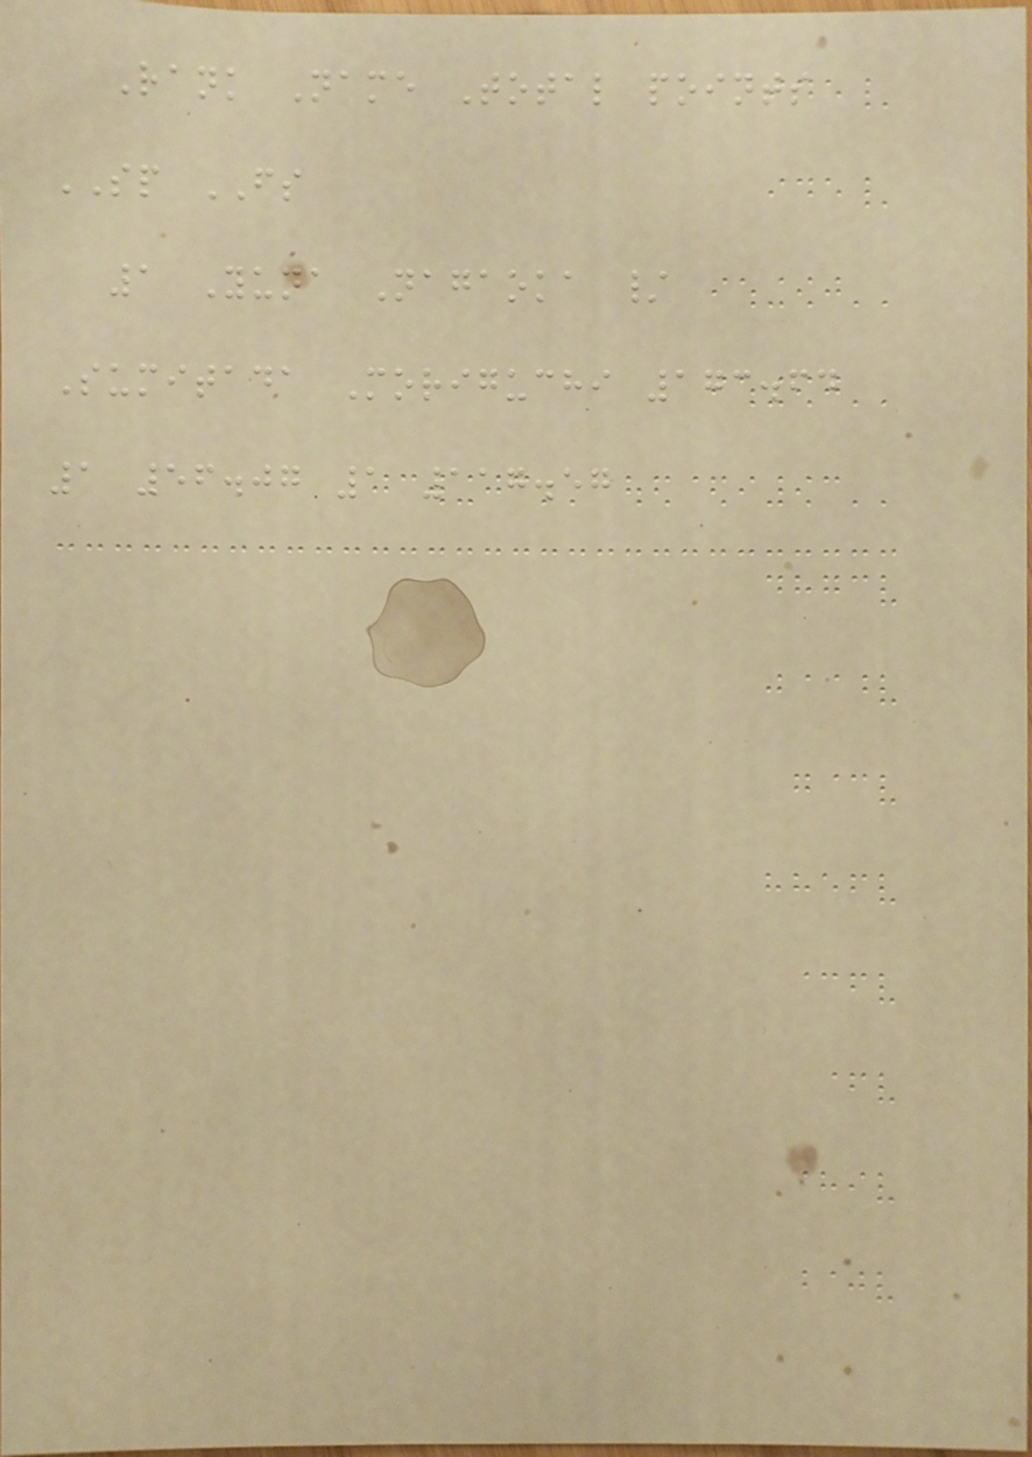Rank Name Total points
SP FS
1 Yuna Nagaoka /
Sumitada Moriguchi 173.64
1 56.07 1 117.57
